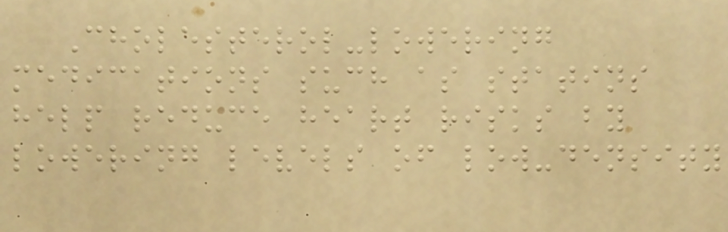Cholesterol-lowering
medications such as statins
help reduce heart risks by
lowering levels of low-density
